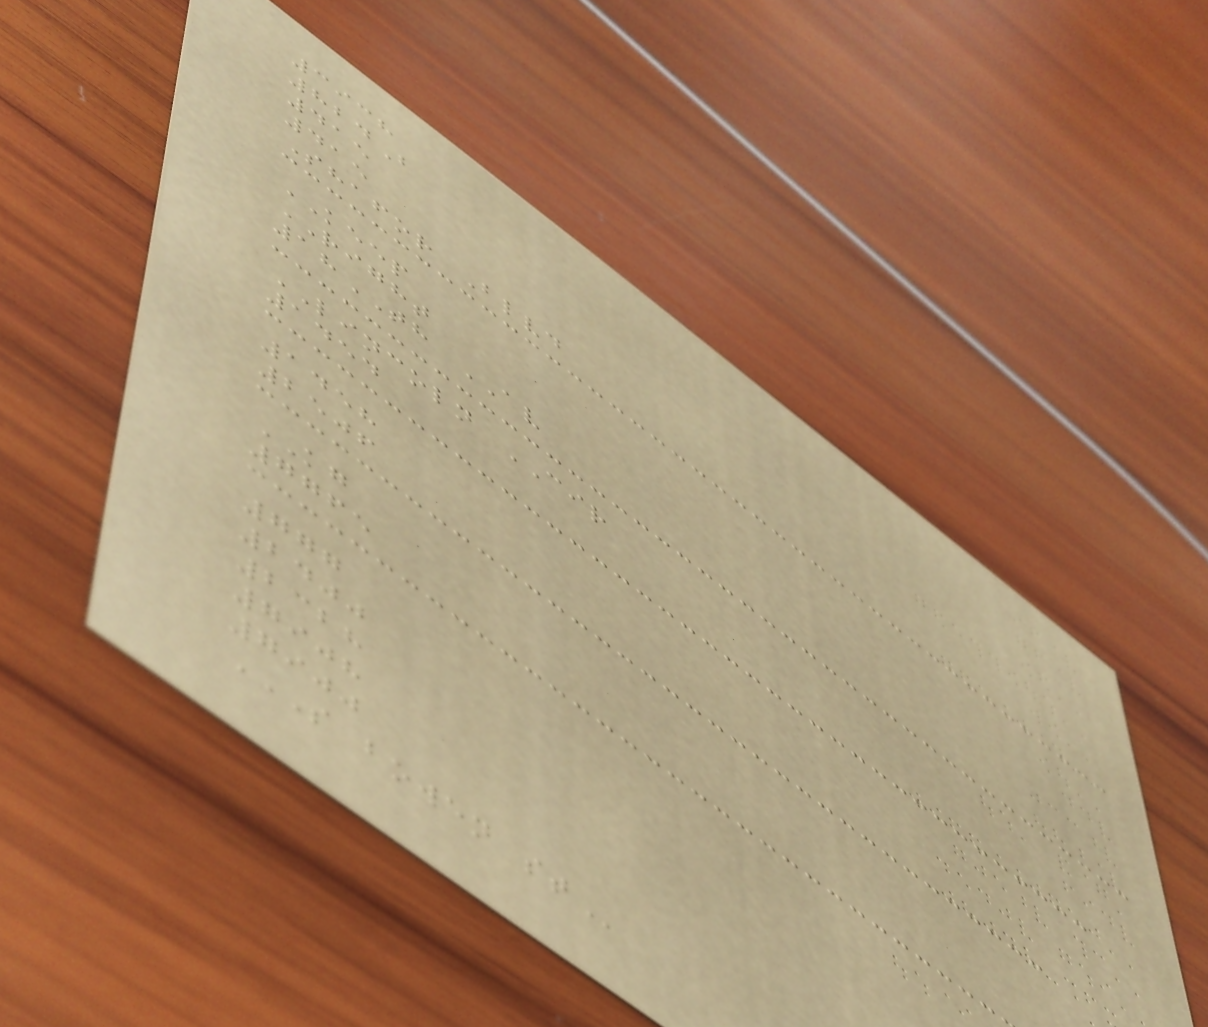3938
824B
415
415
Shafor Blvd
KEEP
RIGHT
18TH AV
LINCOLN CIR
1454
1458
2506
KG
7765
777
2400
2328
7908
7900
S BOWEN ST
